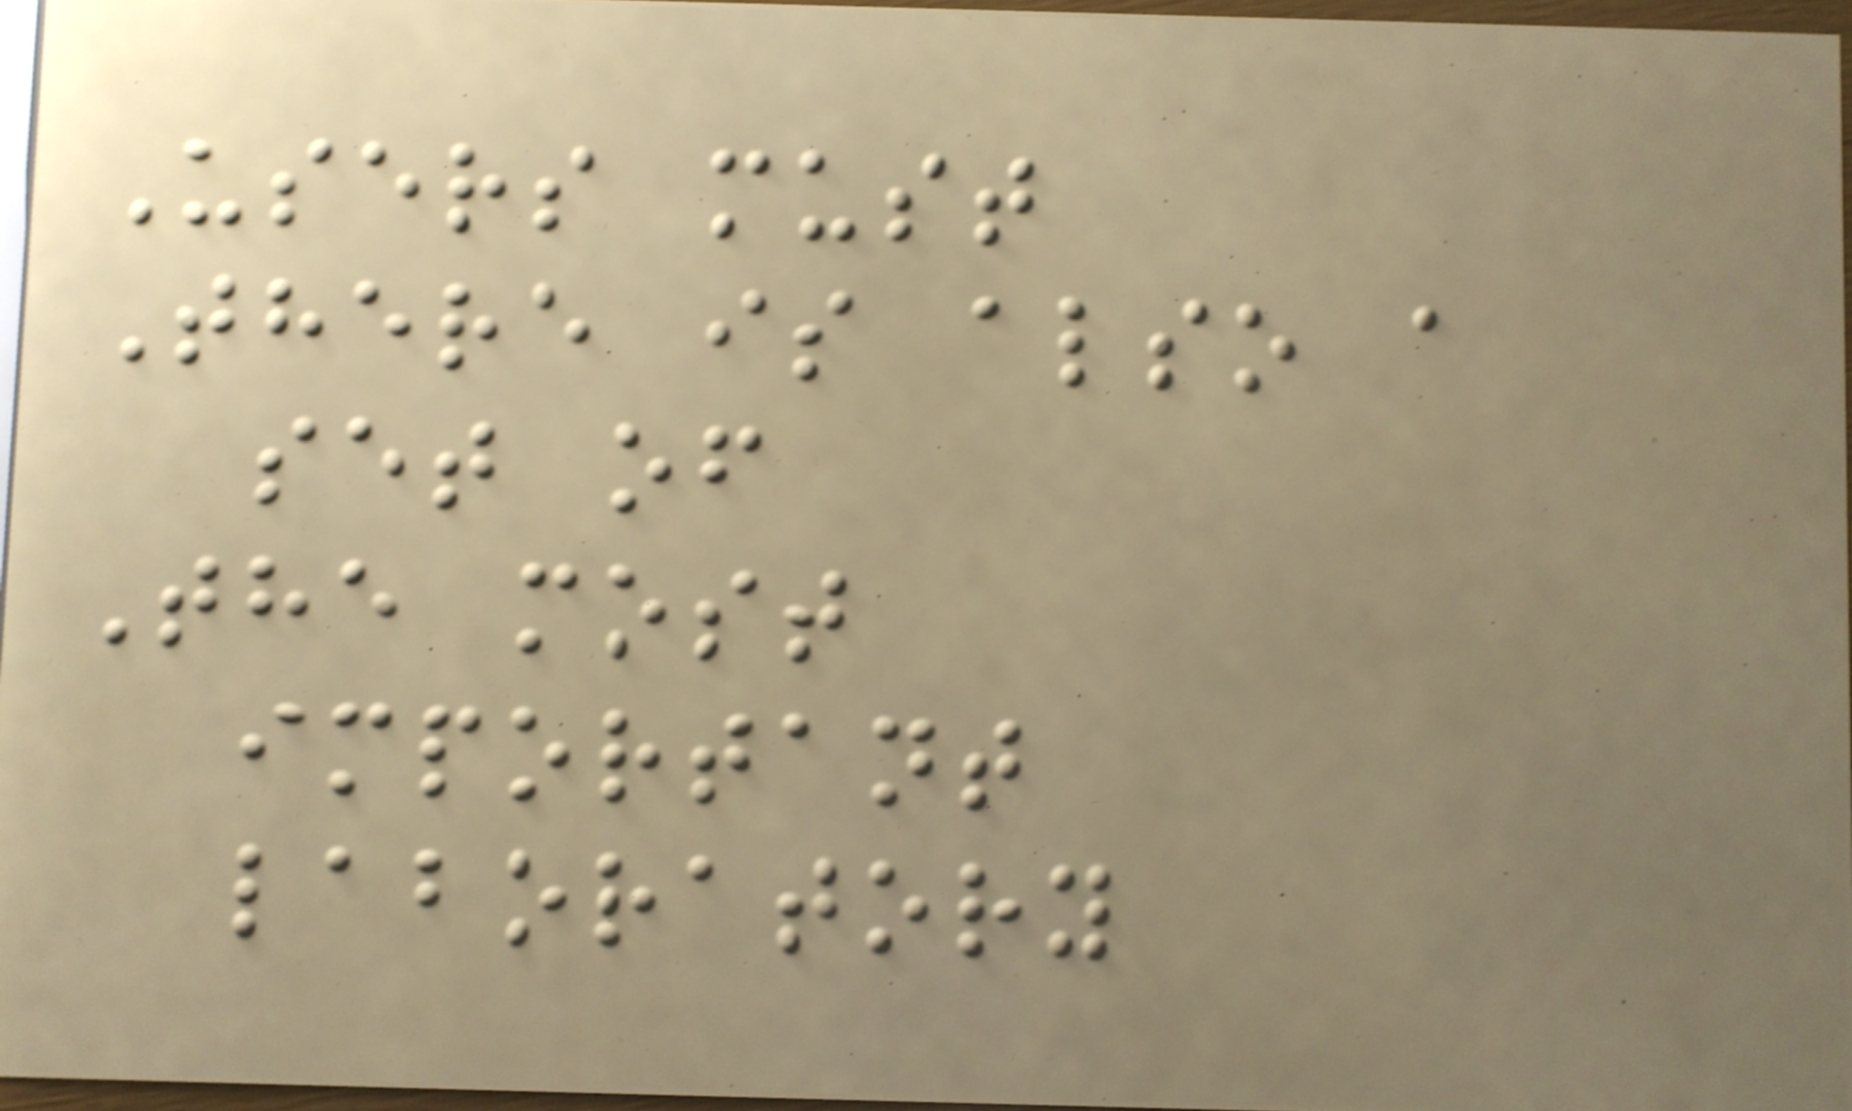Users must
There is also a
set of
The most
important
laboratory
